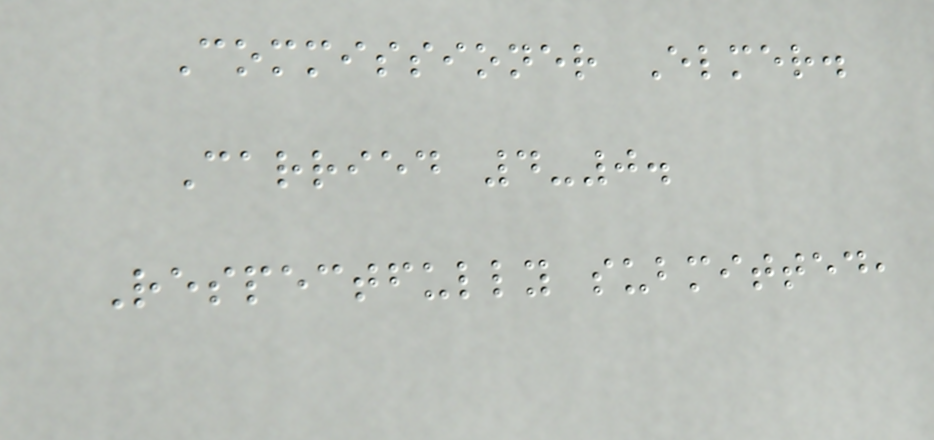Commissioner Elmer.
Carried 4-0.
Respectfully submitted,
